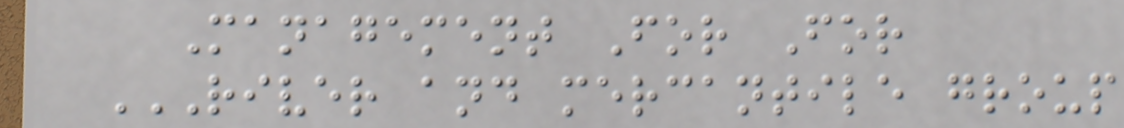Management For For
RIVER AND MERCANTILE GROUP
